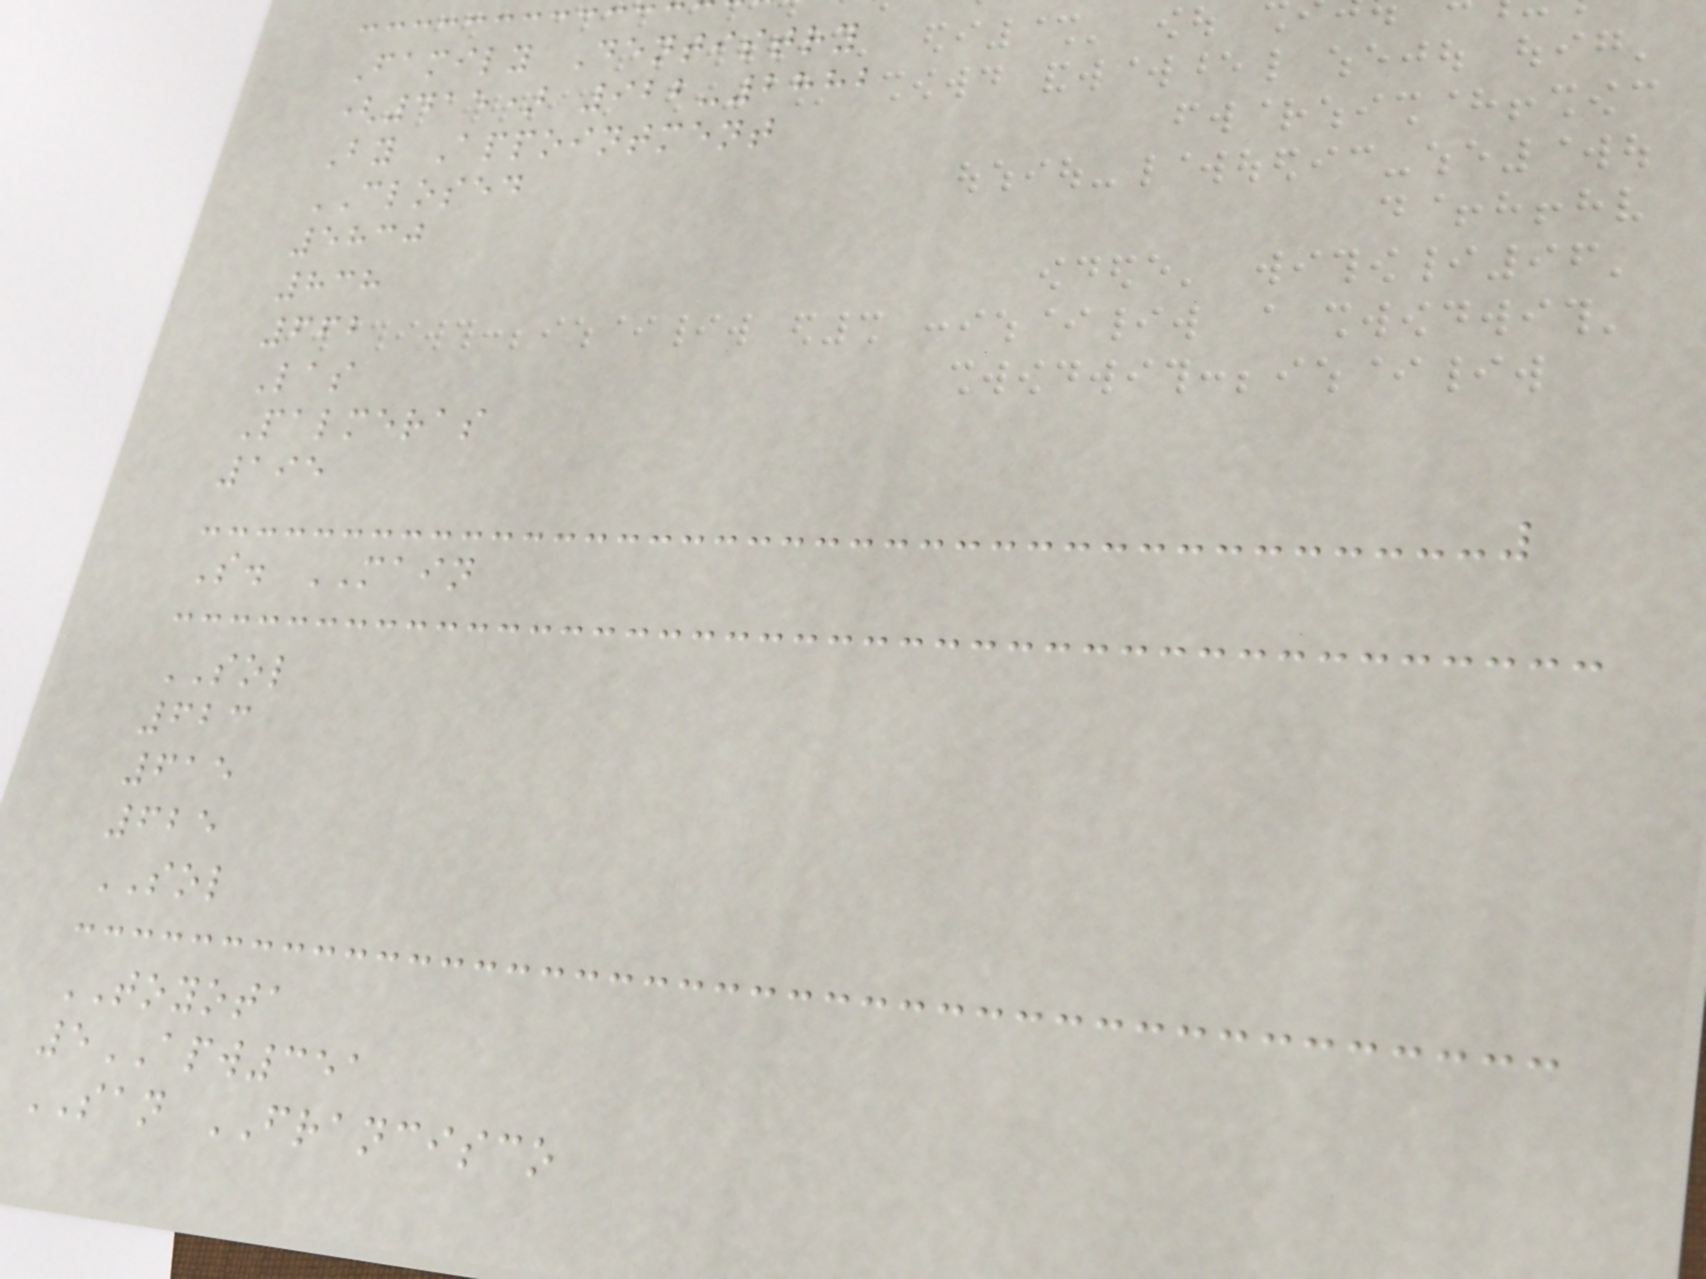Family Dentistry
(415) 922-2882
By Appointment
CLOSED
5830
838
662
Las
Palmeras
195
S. MAIN
SOL
623
615
625
SOL
TOYOTA
5APW351
SAN FRANCISCO
